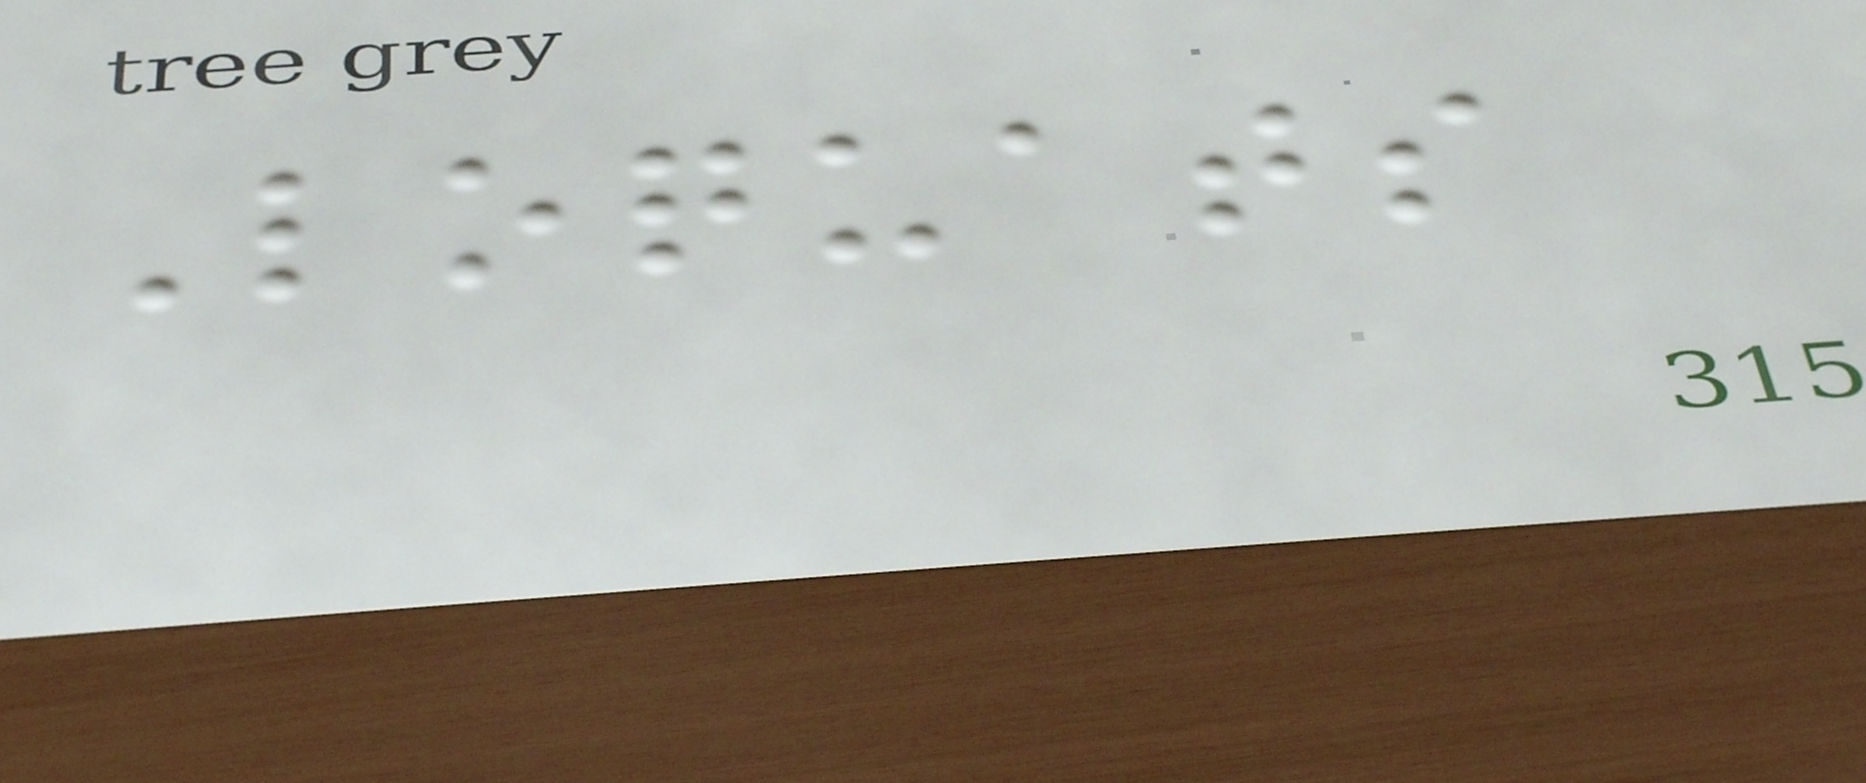Loquats
